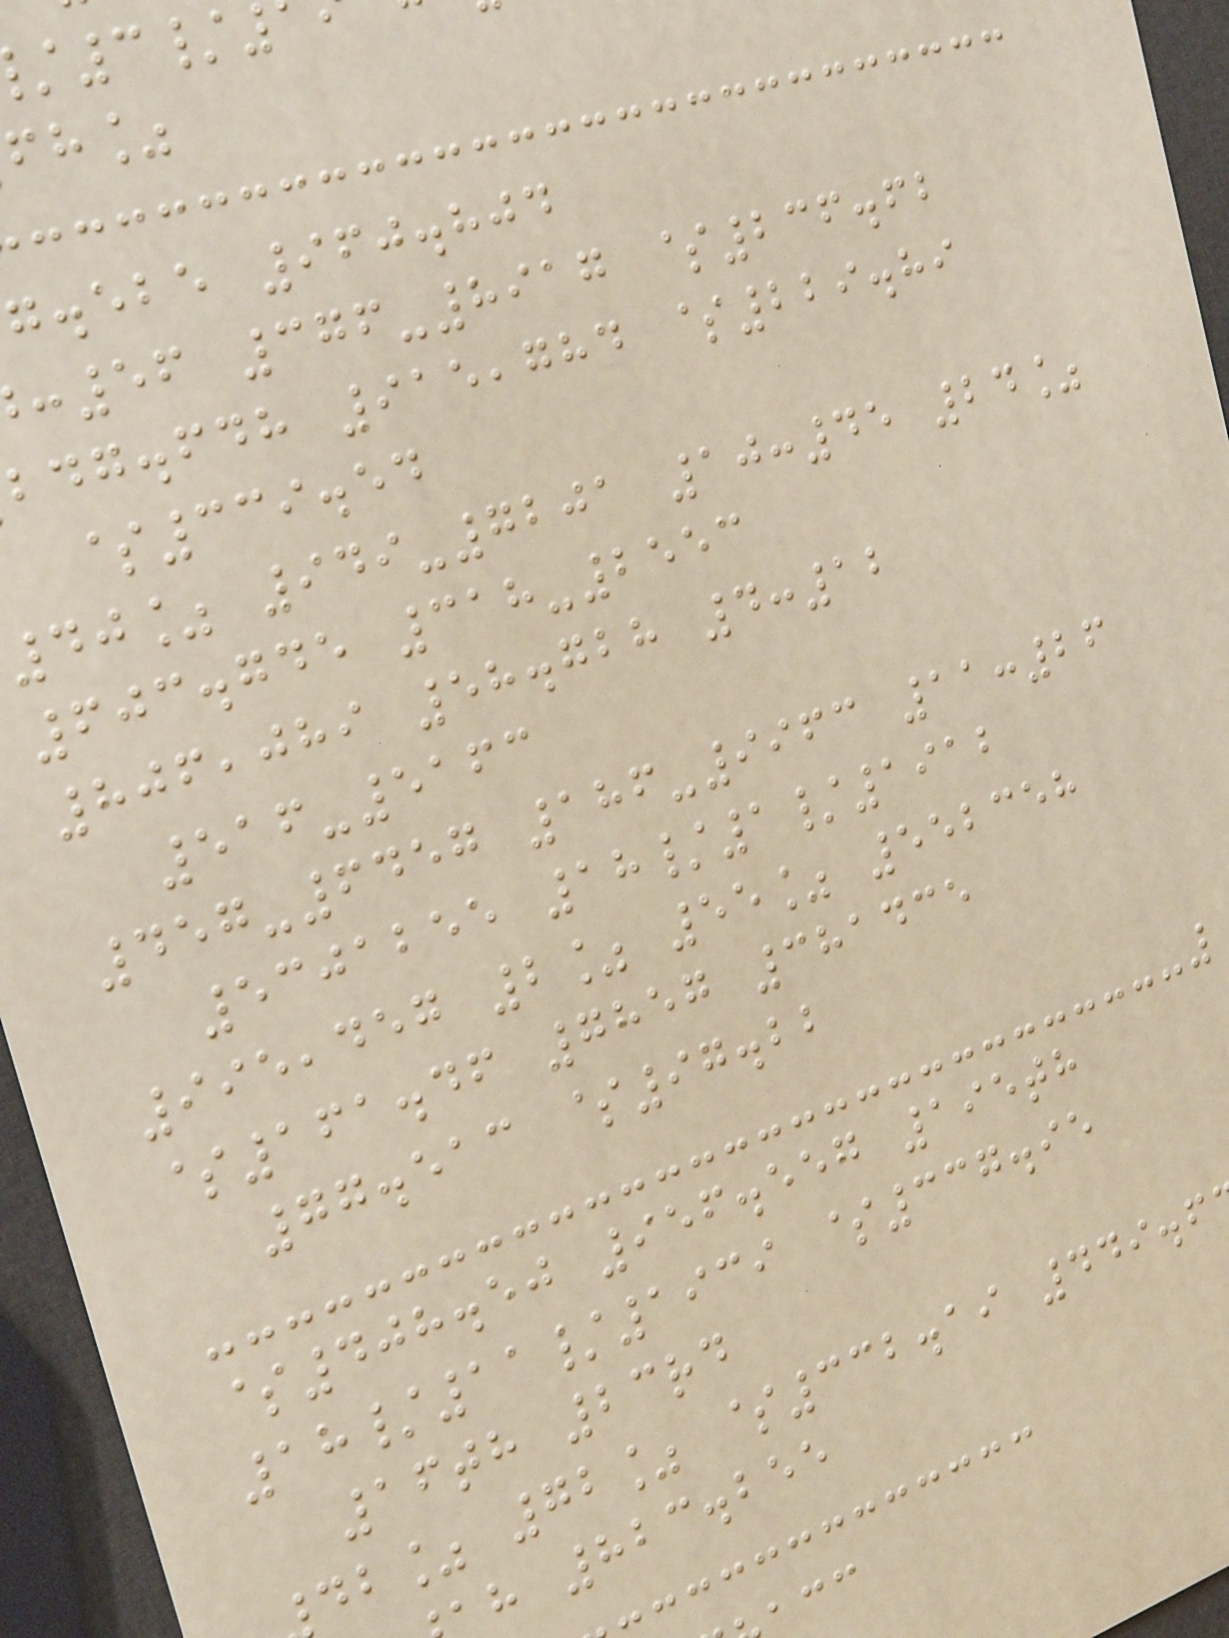fh%
g.ebe 960.804
:56 376-8917 $236.62
bdg.fdh 915,784 $229.89
$339.54
40% 949-7201 10:45 24%
603.745 318-2553
806,089 58.728 4:12
516-5163
457-6457 186-9963 11:26
5301255 18/1/1912
995,457 2% 55% 552358
$161.46 7857 381435
77.513 $97.22
$408.50 956.557 195th
18/11/1939 $337.95
16th 23rd
db% 72% $332.19 449.6
h 823.255
